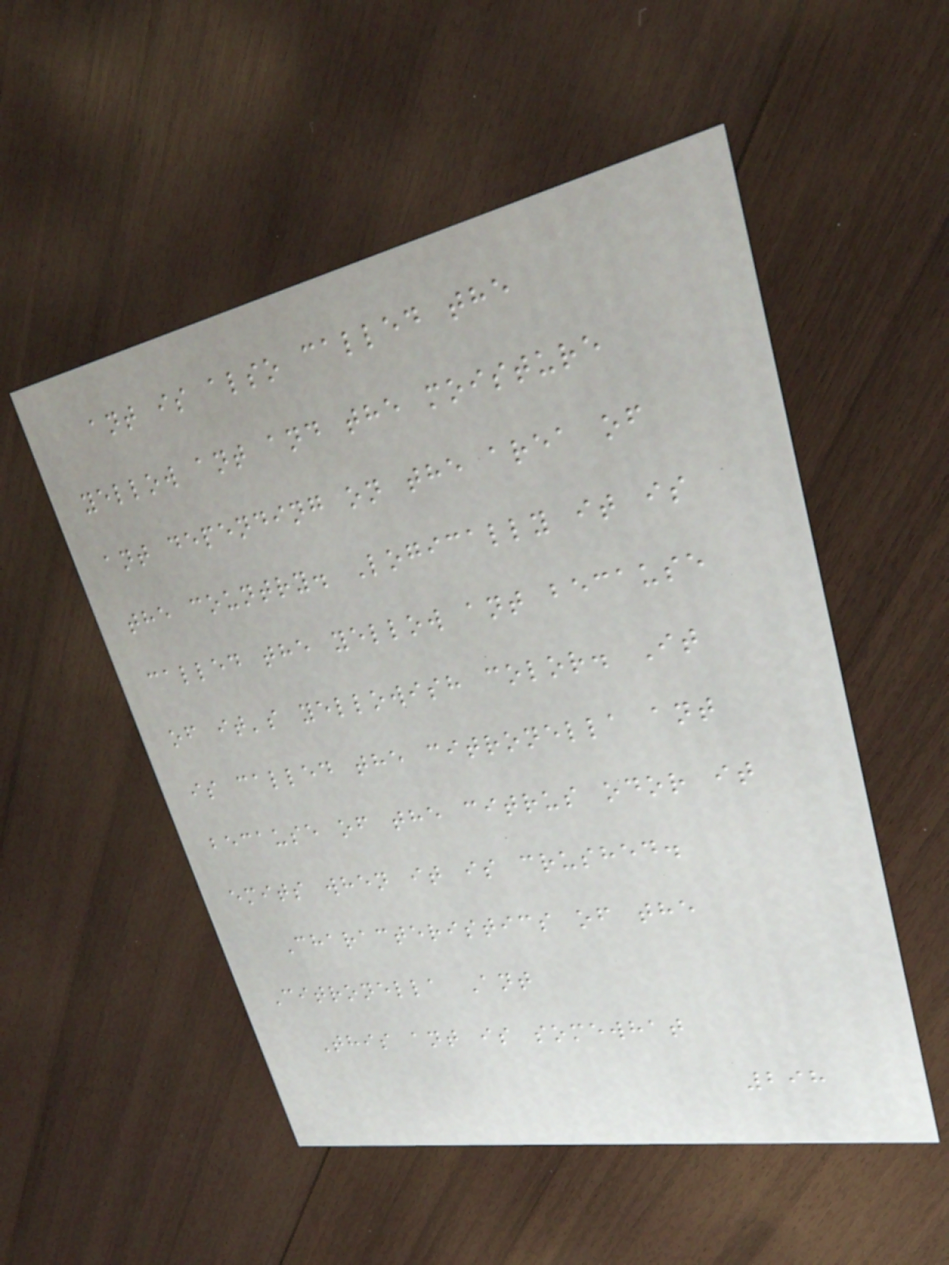ant is also called the
yellow ant and the moisture
ant depending on the area of
the country. Logically it is
called the yellow ant because
of it's yellowish color. It
is called the citronella ant
because of the citrus odor it
emits when it is crushed.
Characteristics of the
Citronella Ant
This ant is somewhat
298
